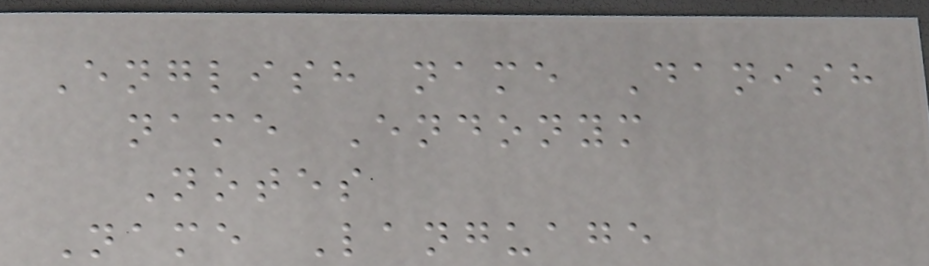English name Danish
name Endonym
Notes
Name Language
